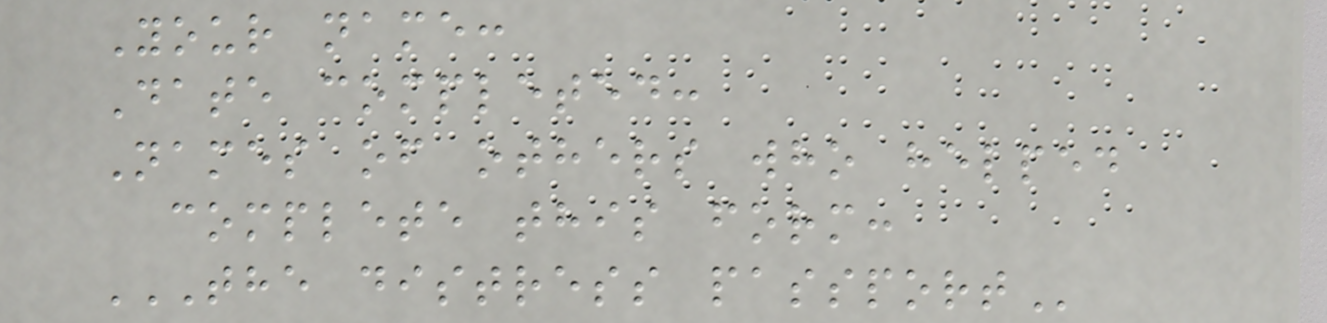Your name:
Date completed:
Names of others who helped
complete this form:
THE DISTRESS PASSPORT
